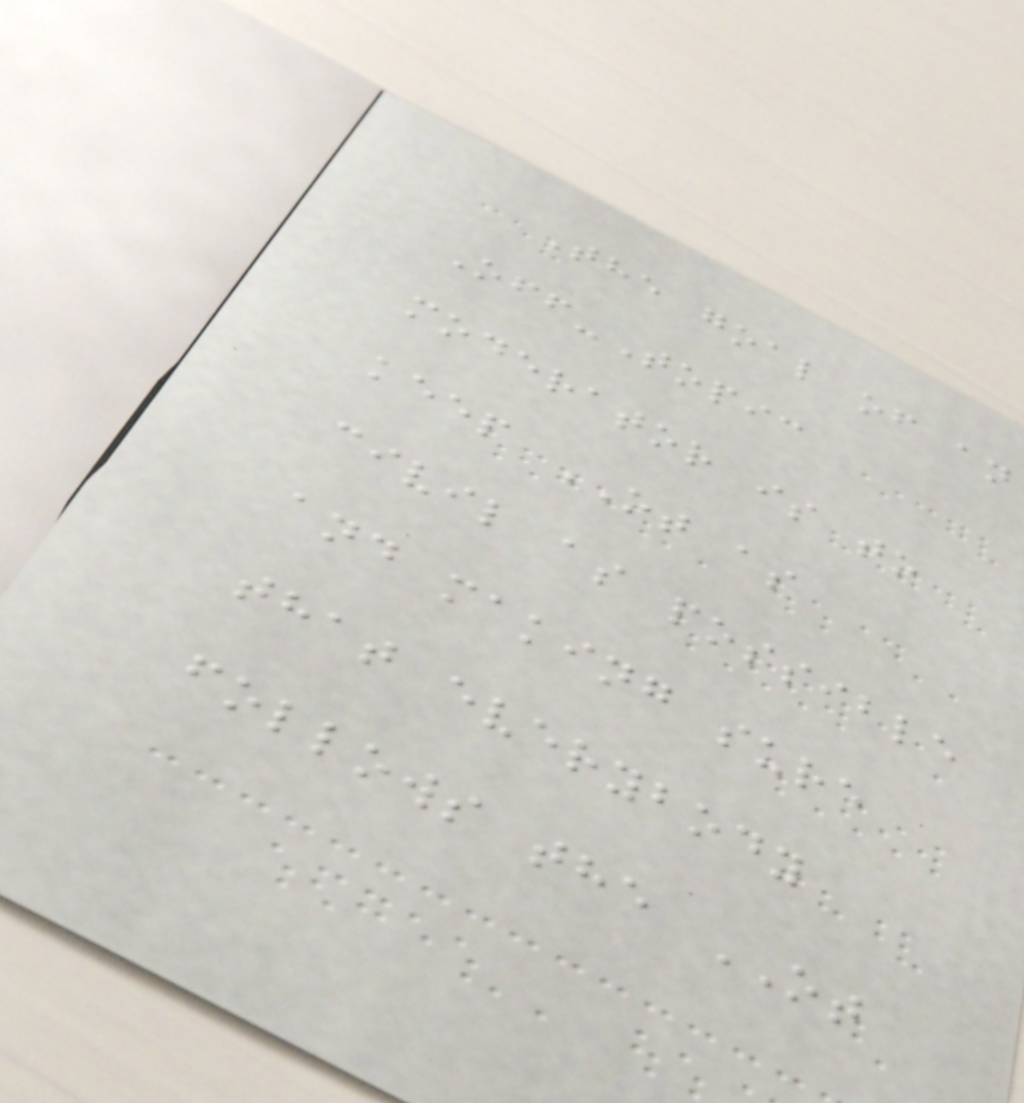The goal of an
Off-Topic
moderator is to
keep OT as
civil as possible
and making sure
that everybody
follows the OT
